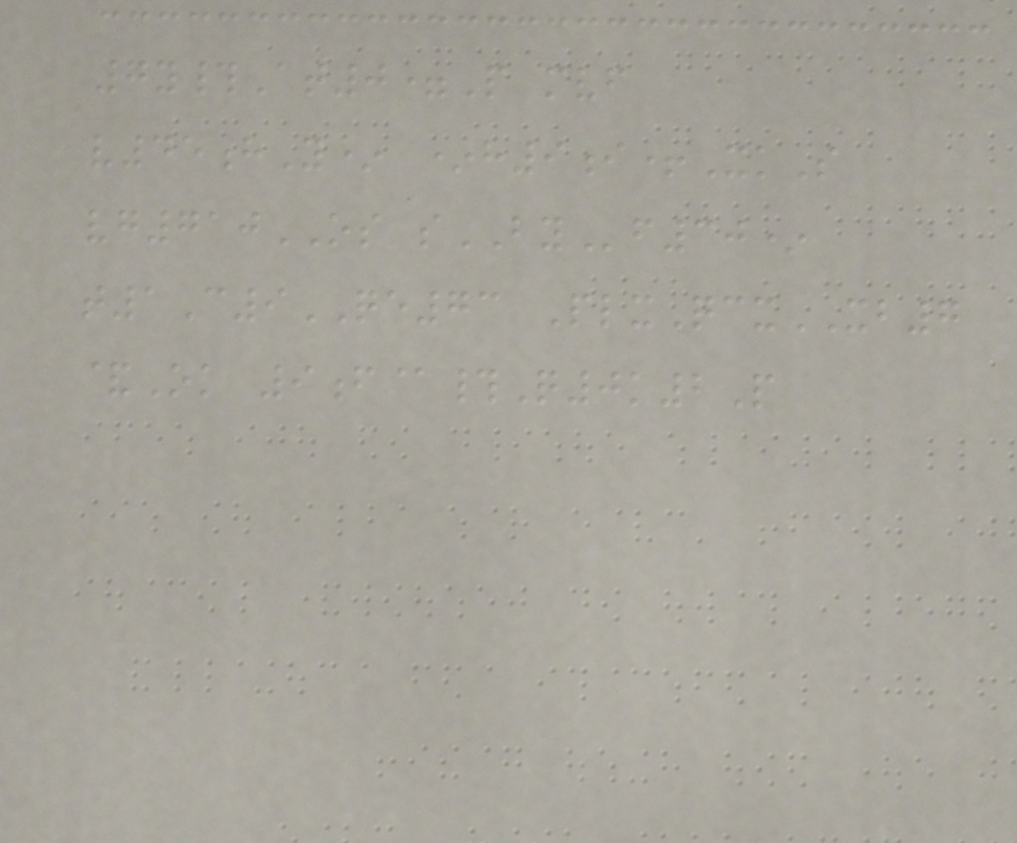7y#At0=P mvf
v45hY* *h9i+XkS
vg710OS sBYf30*
t1C9QE73 PlxQcxXB7
&Ok 9f@#Q0k2P
